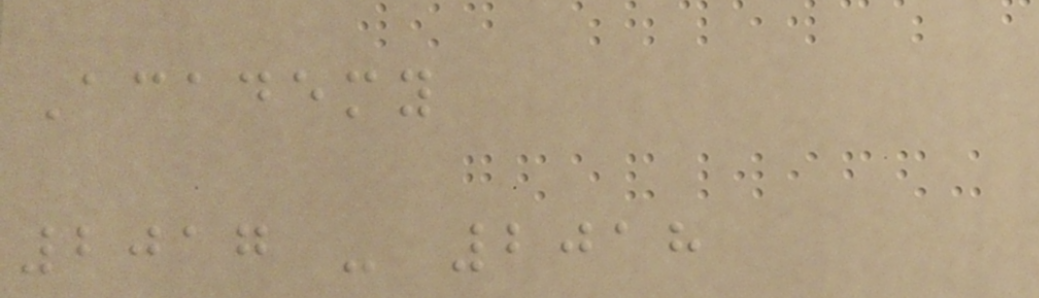Academy
2017 - 2018
